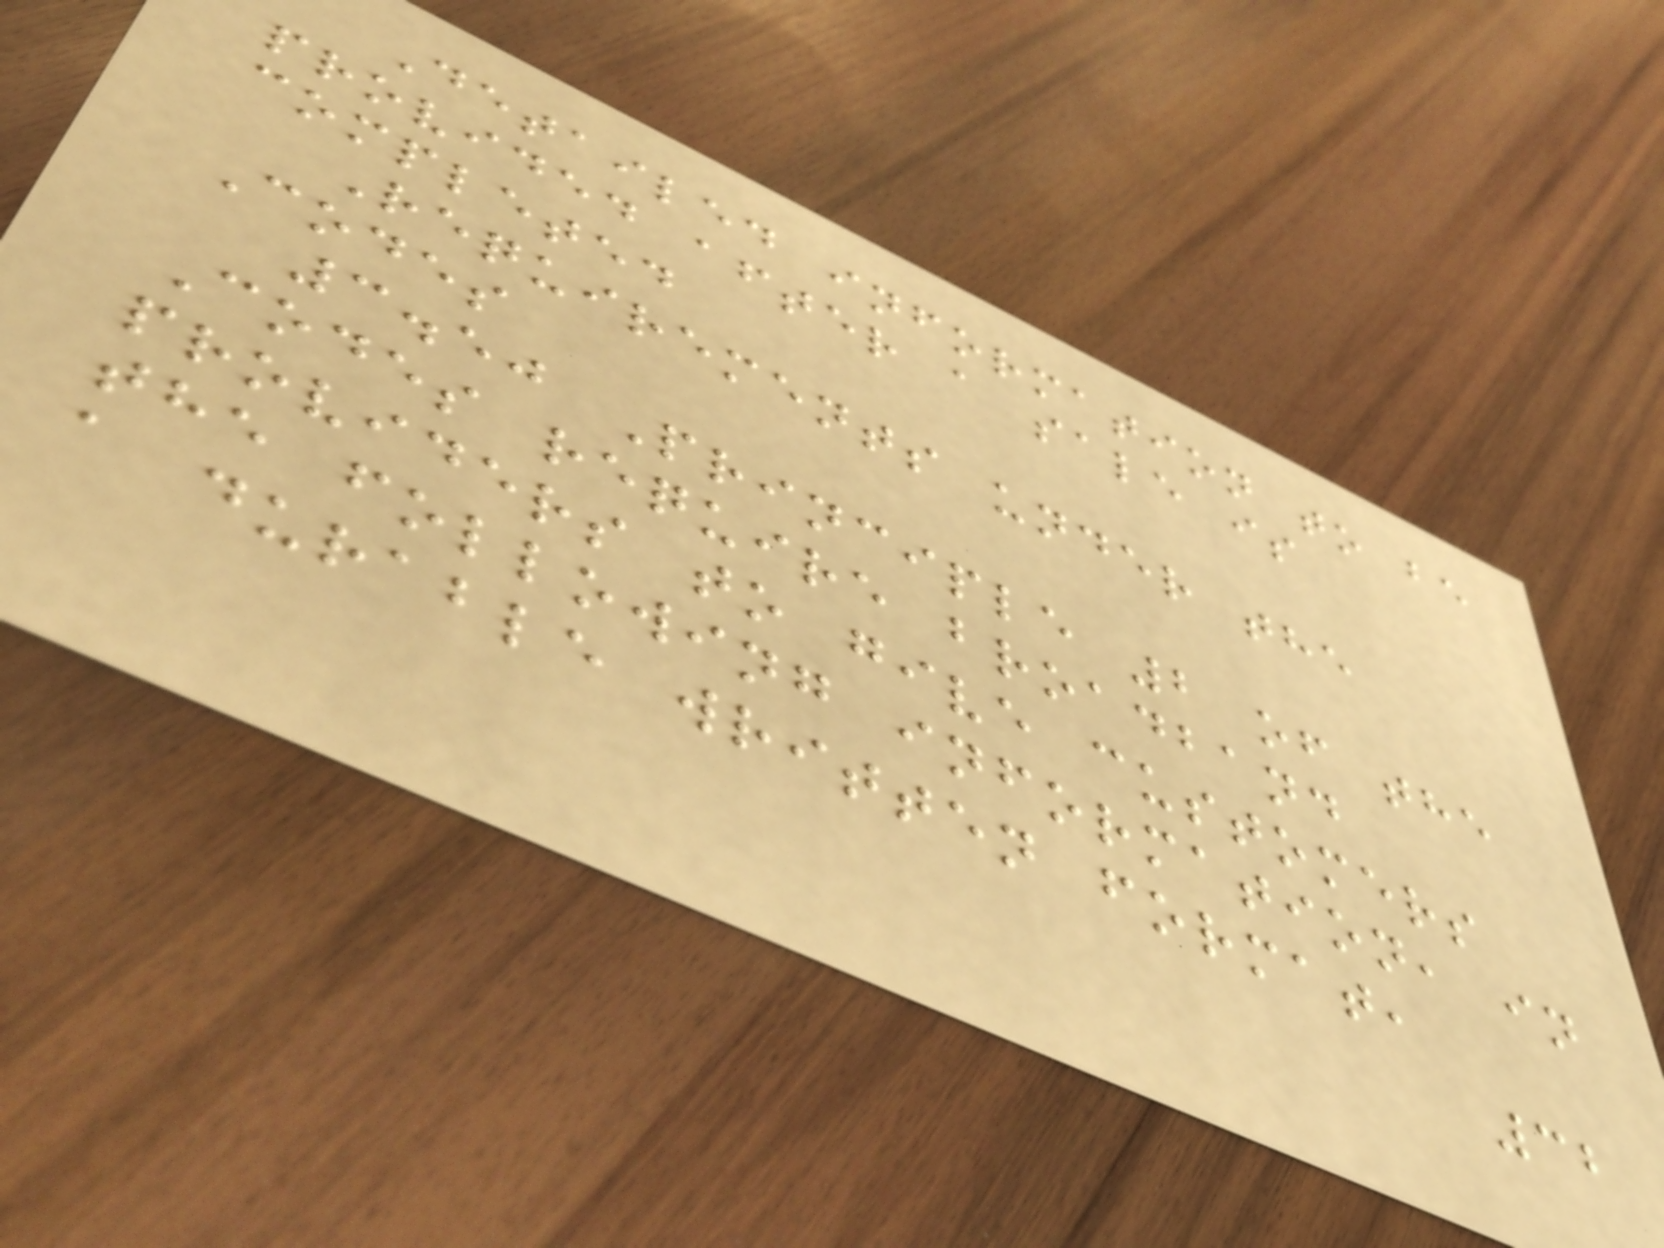Detailed information to be
provided after a sale is
completed
Requirements under the
Codes
3.50 Principle 2 of the
Codes require broadband
providers to give customers
the following information, in
a durable written format,
32
